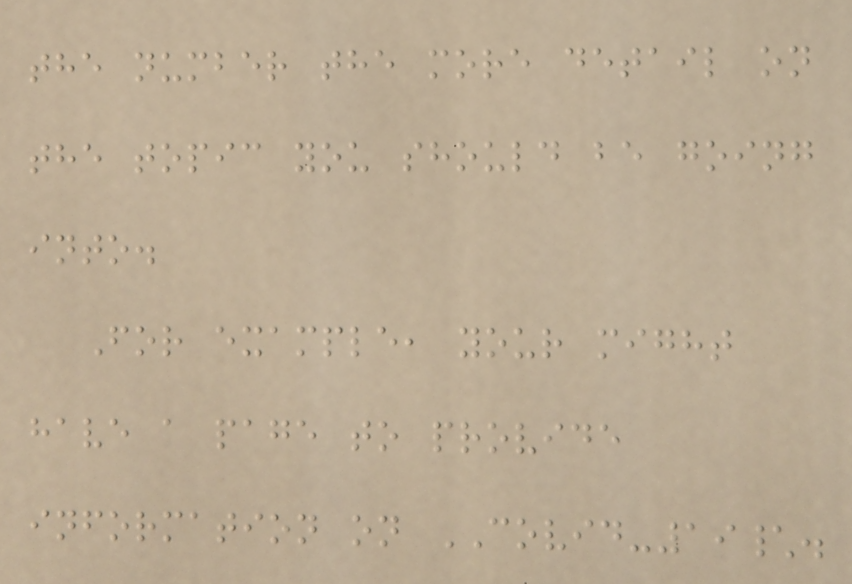the number the more detail on
the topic you should be going
into.
For example, your might
have a page to provide
information on COVID-19\.
